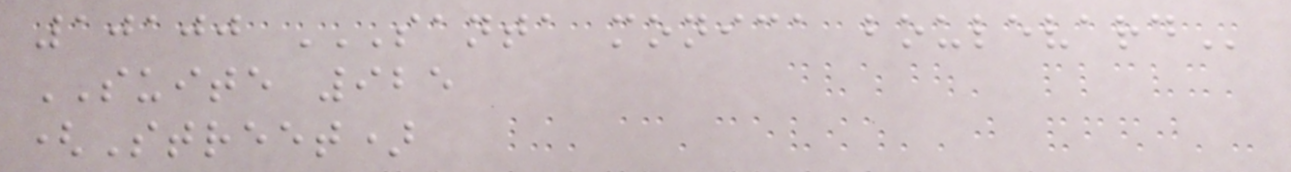10100 SANTA MONICA BOULEVARD
SUITE 925
(Street)
